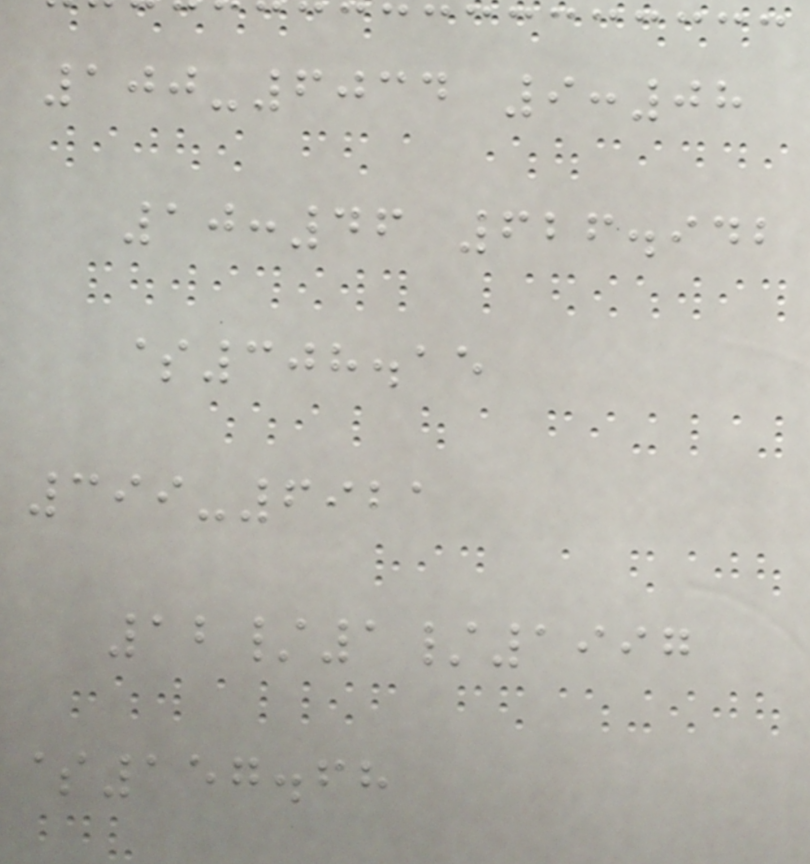100-6034 9:08
10:46 626.942
$308.15
399-6921
12/1/1997
$157.68
